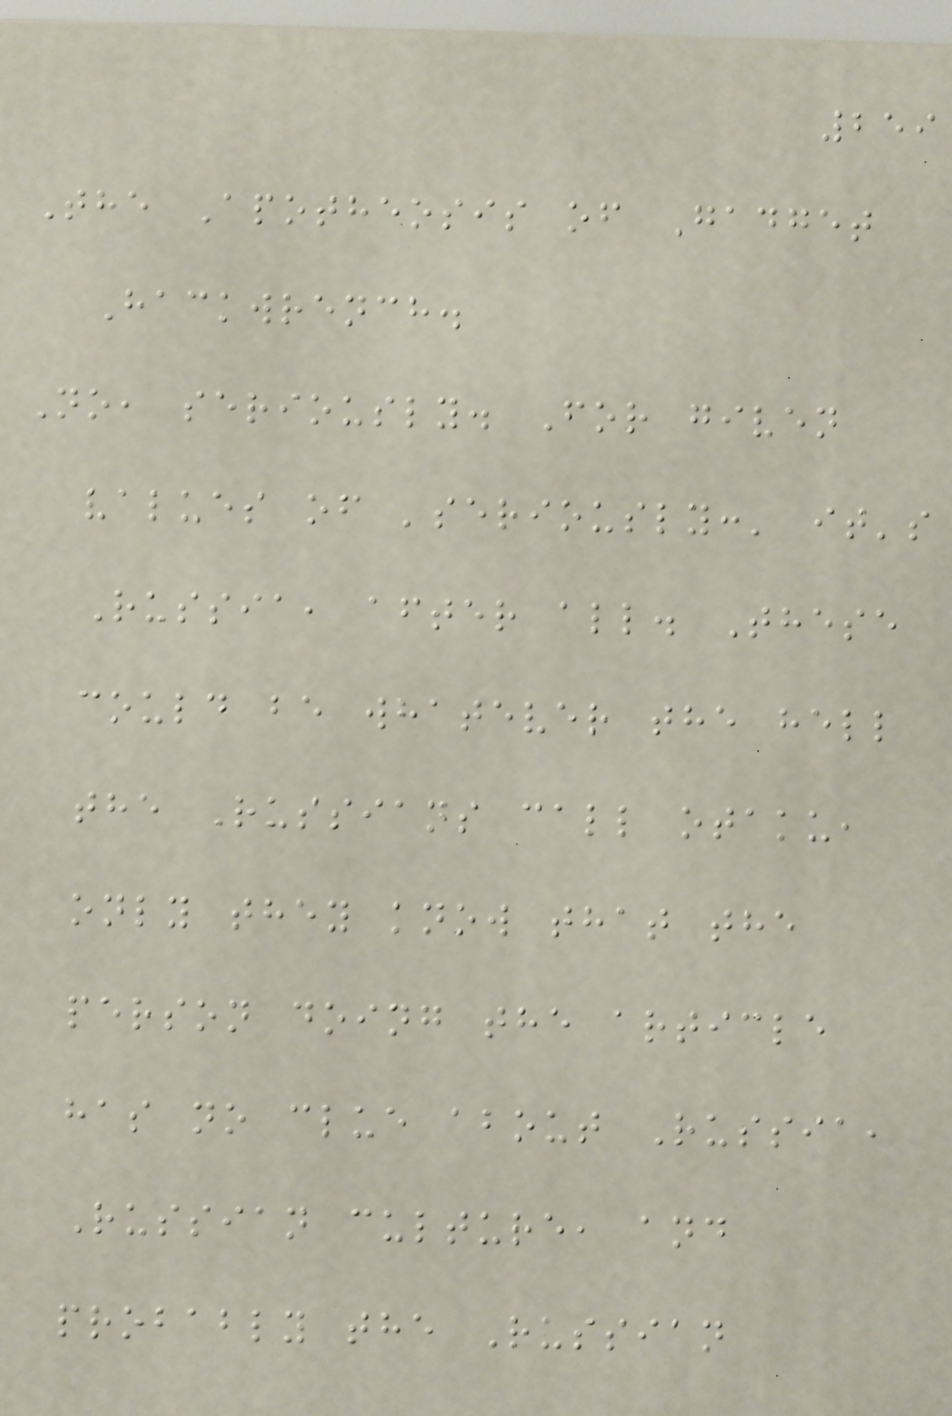259
The Apotheosis of Gadget
Hackwrench.
No, seriously. For given
values of 'seriously:' it's
Russia, after all. These
could be whatever the hell
the Russians call otaku,
only they know that the
person doing the article
has no clue about Russia,
Russian culture, and
probably the Russian
